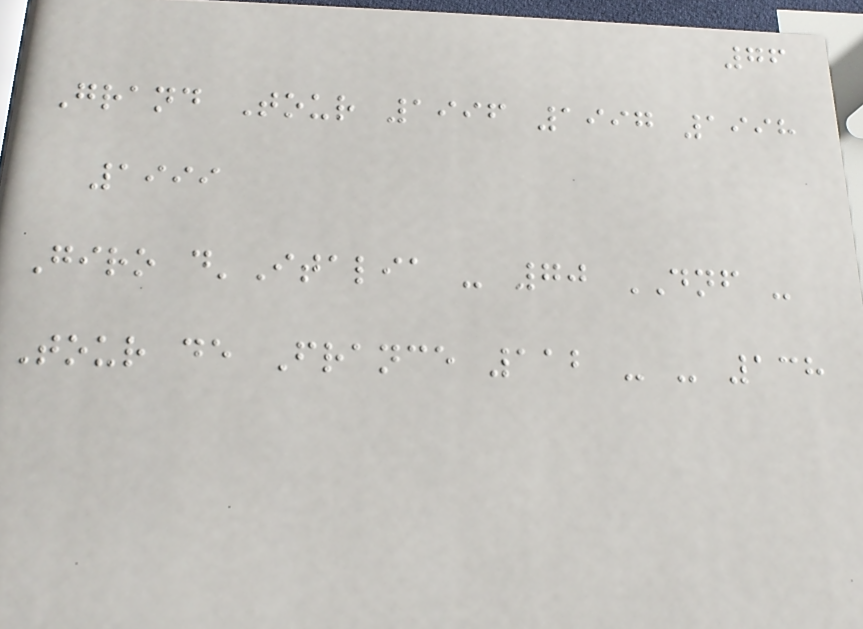76
Grand Tour 1996 1997 1998
1999
Giro d'Italia - 70 DNF -
Tour de France 112 - - 138
